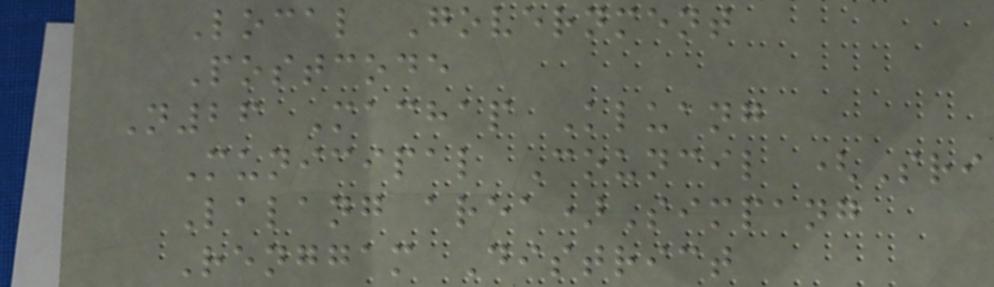Local Government
Postcode
N26 Machap Kluang
Municipal Council (Sri
Lalang area)Simpang
Renggam District
